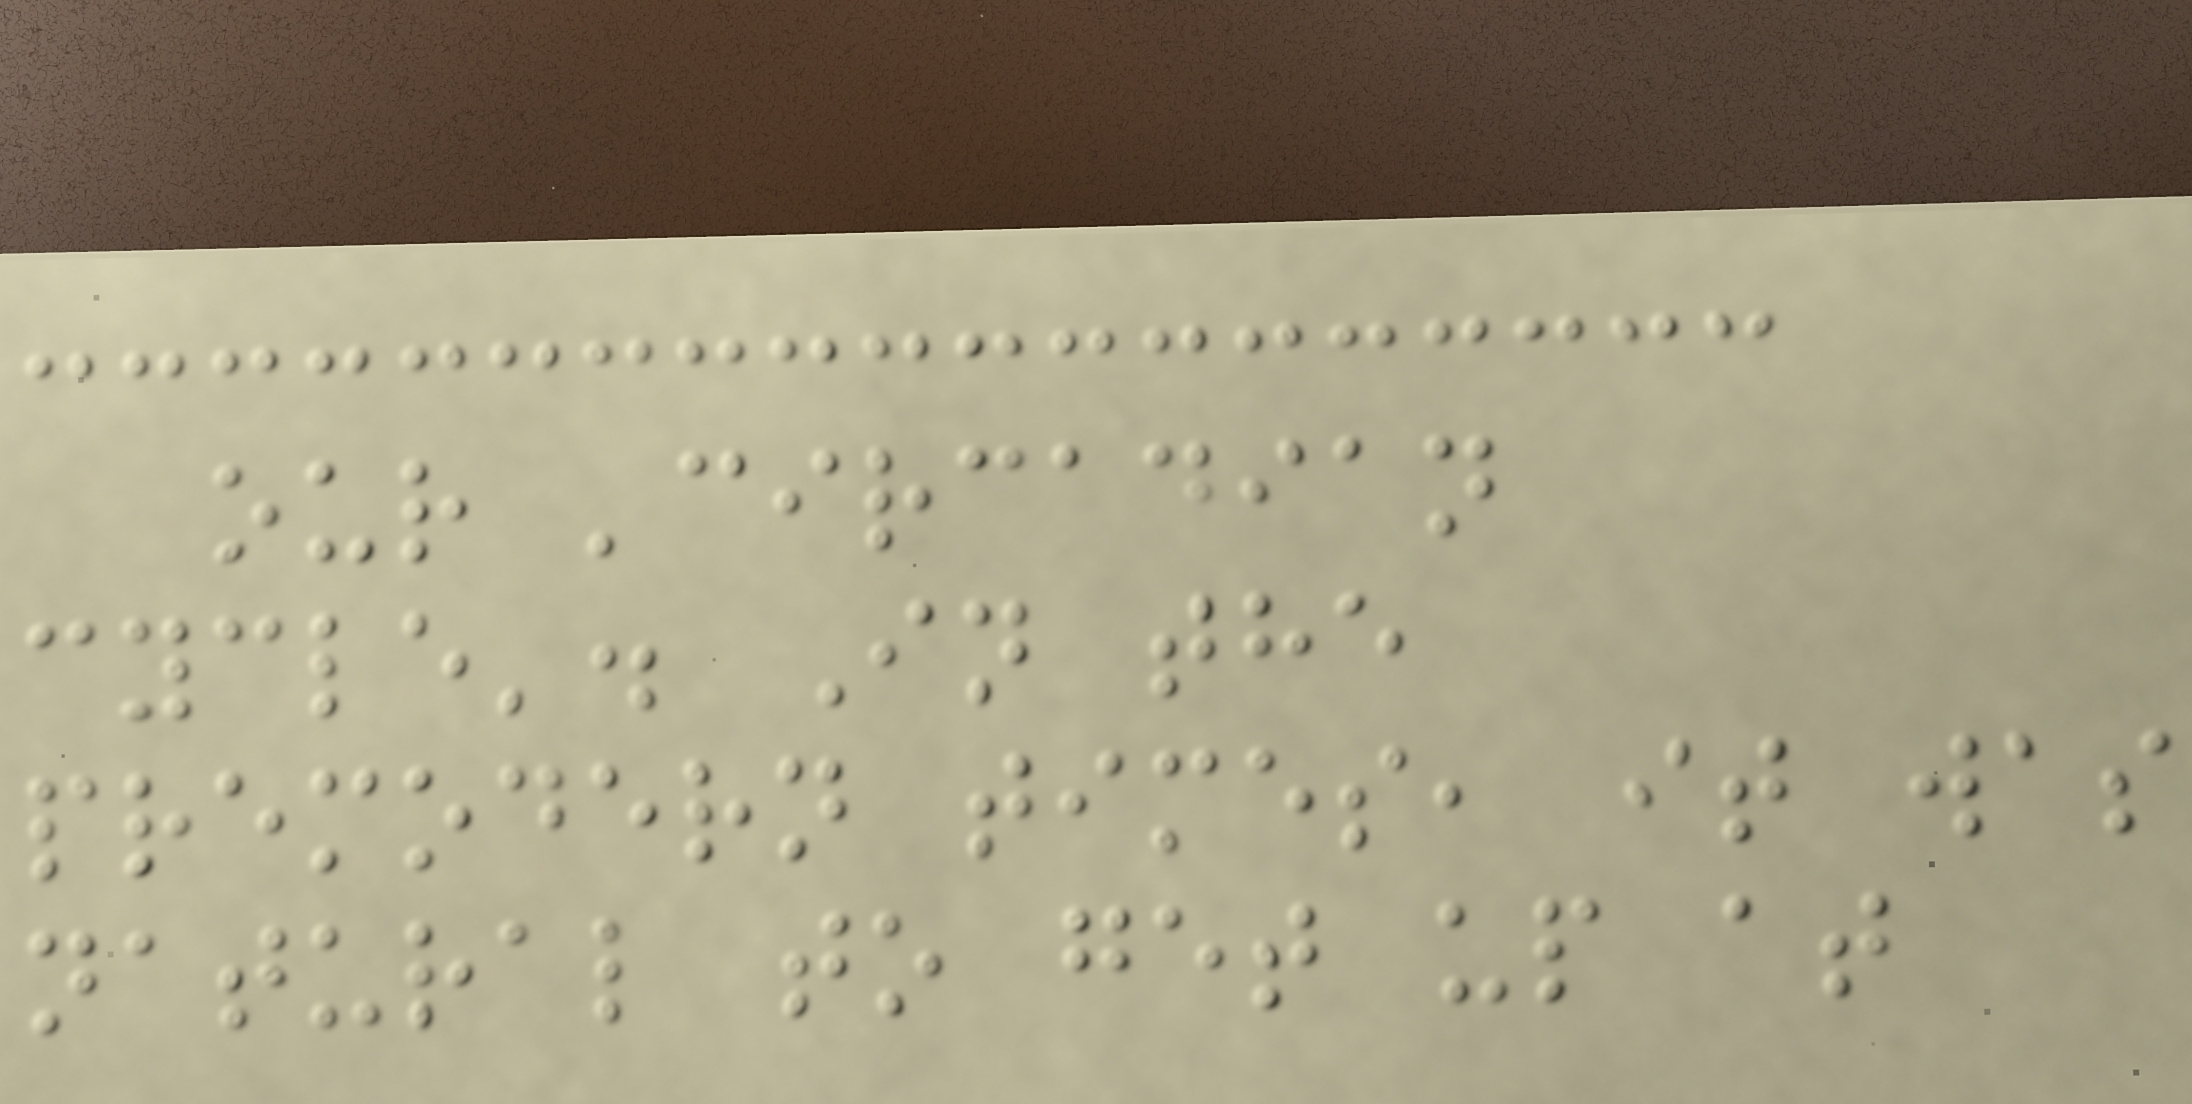our 'circadian
cycle'. In the
premodern times, it was
natural to get up at
